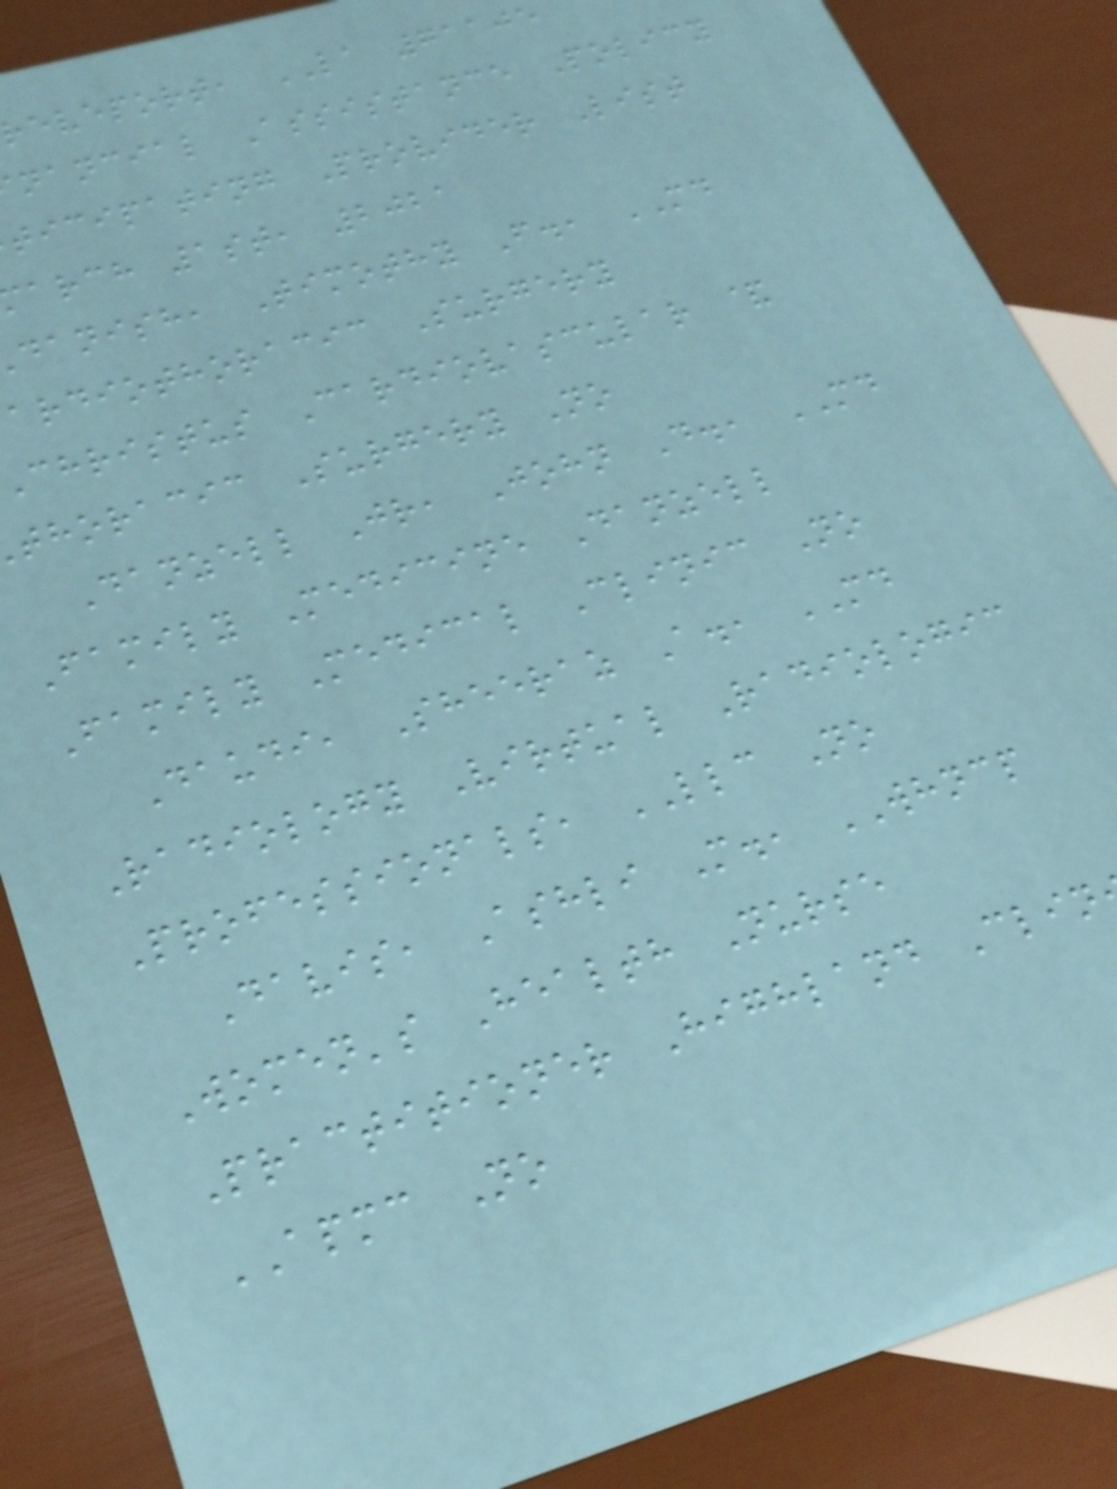reveport, LA 71105
nancial Assistance Policy
ticipating Provider List
arch 1st, 2021
danish, Timothy F., MD
ardiothoracic Surgery
christus Cardiovascular &
thoracic Surgery No
Danzell Jr, John D., MD
Family Medicine Danzell
Family Medical Clinic No
Daudi, Sheeraz A., MD
Radiology Virtual Radiologic
Professionals, LLC No
Davis, Ashli M., WHNCP
Women's Health Nurse
Practitioner Highland Clin
APMC No
